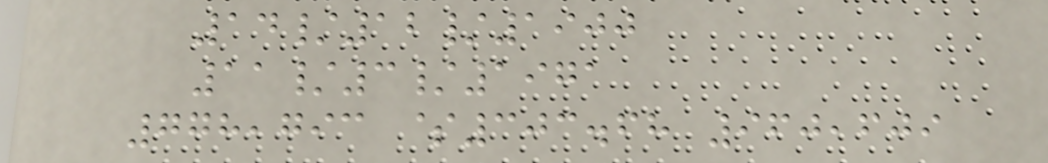14/12/1900
11/3/1971
778,793 $303.68 960,609
